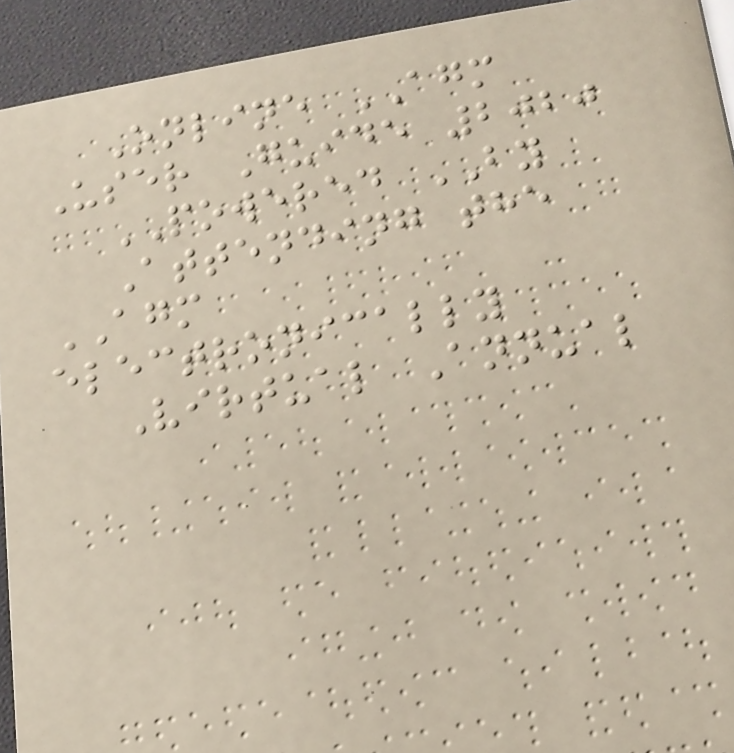Online AGM
User Guide 2020
POWERED BY
Attending the
AGM
electronically
Virtual Annual
